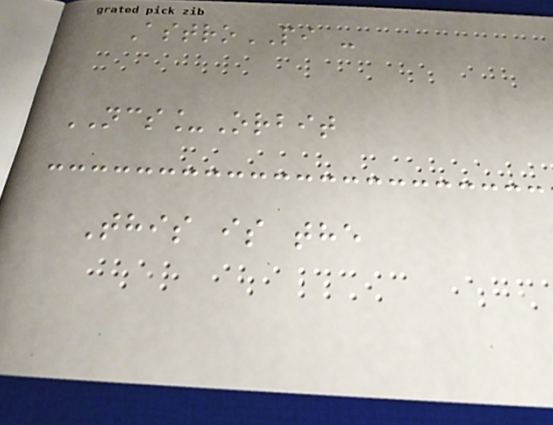AstroPI -
NCS_Orbit
This is the
